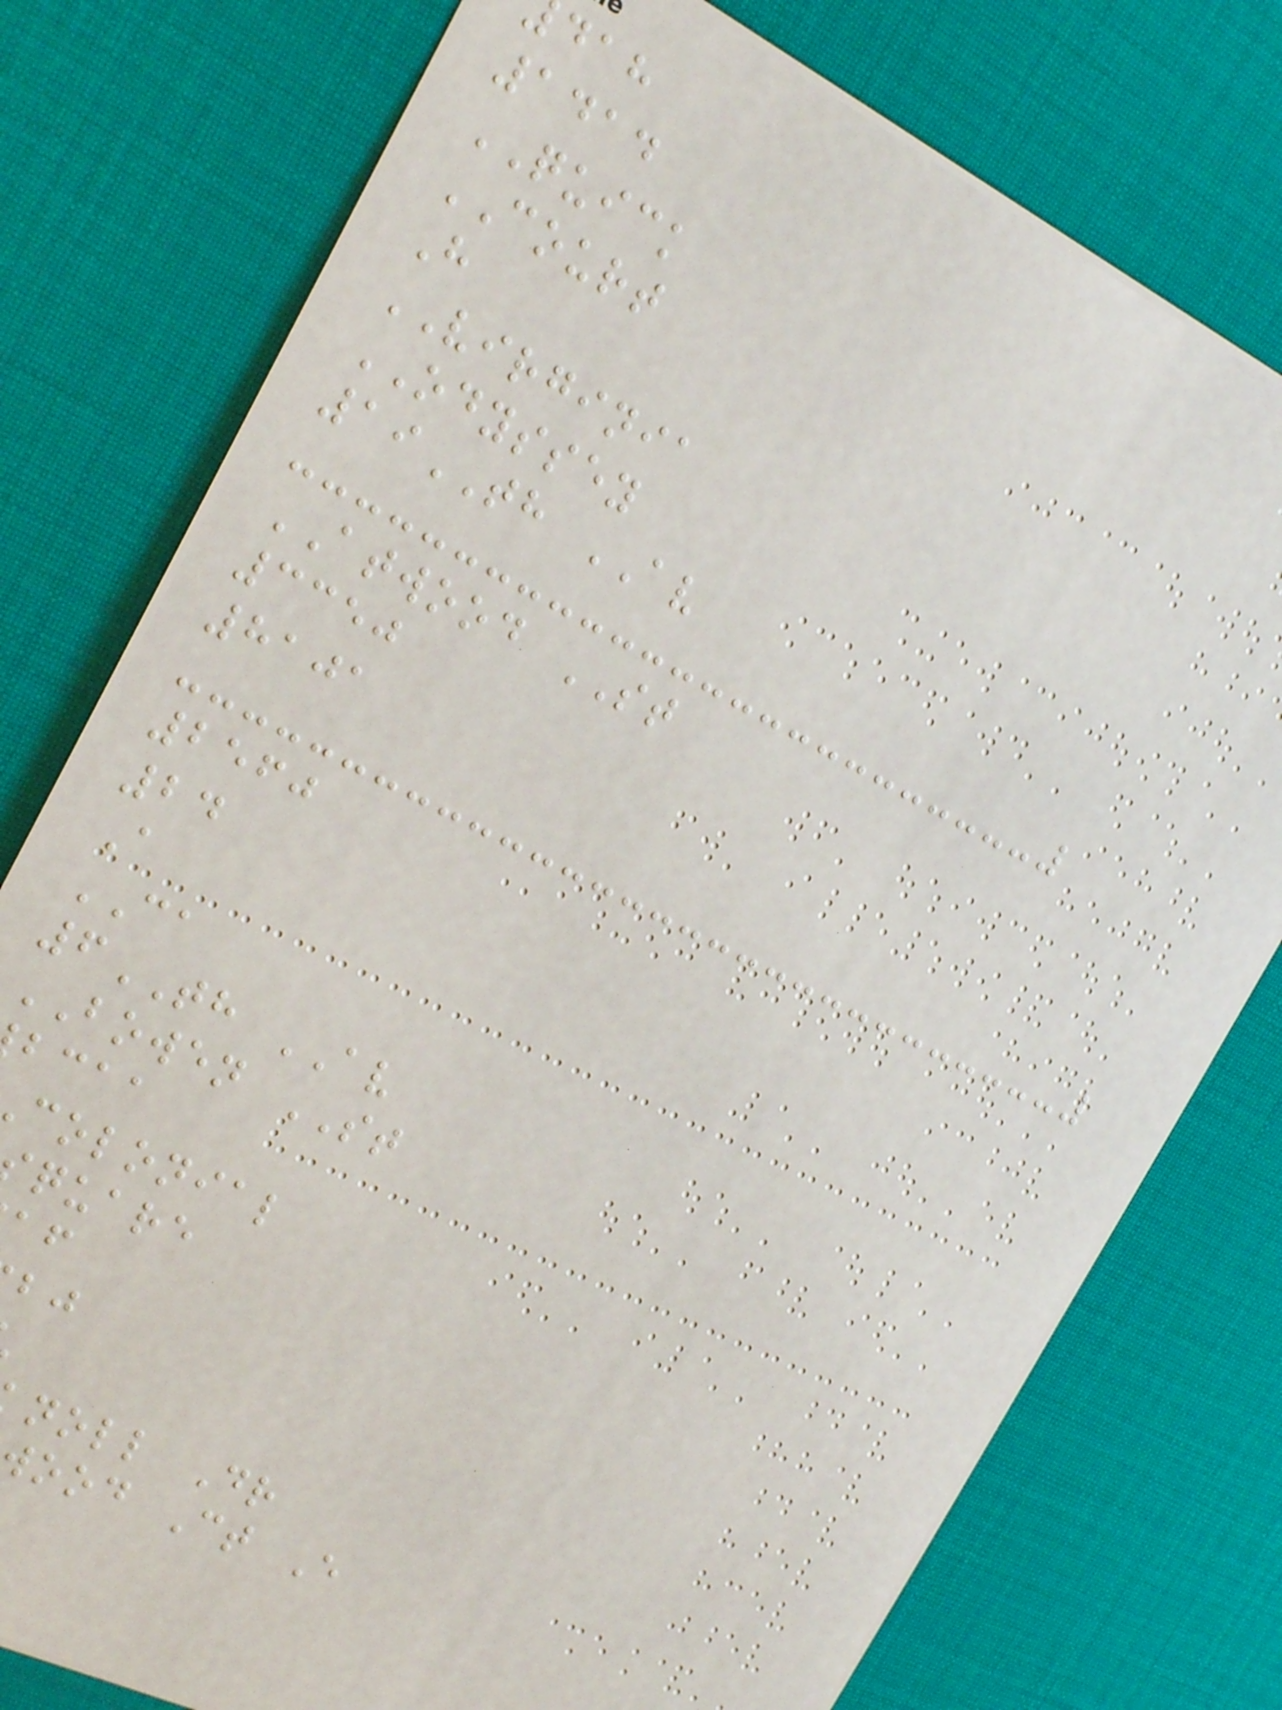1414
QUICK
COURT
H
VIRGINIA
ODYSSEY
19TH AV
ATWOOD ST
3350
8101
2560
24
A
CA
6TH AV
BOWEN ST
bcaa
colonial
quare
noll Dr
ood Ct E
